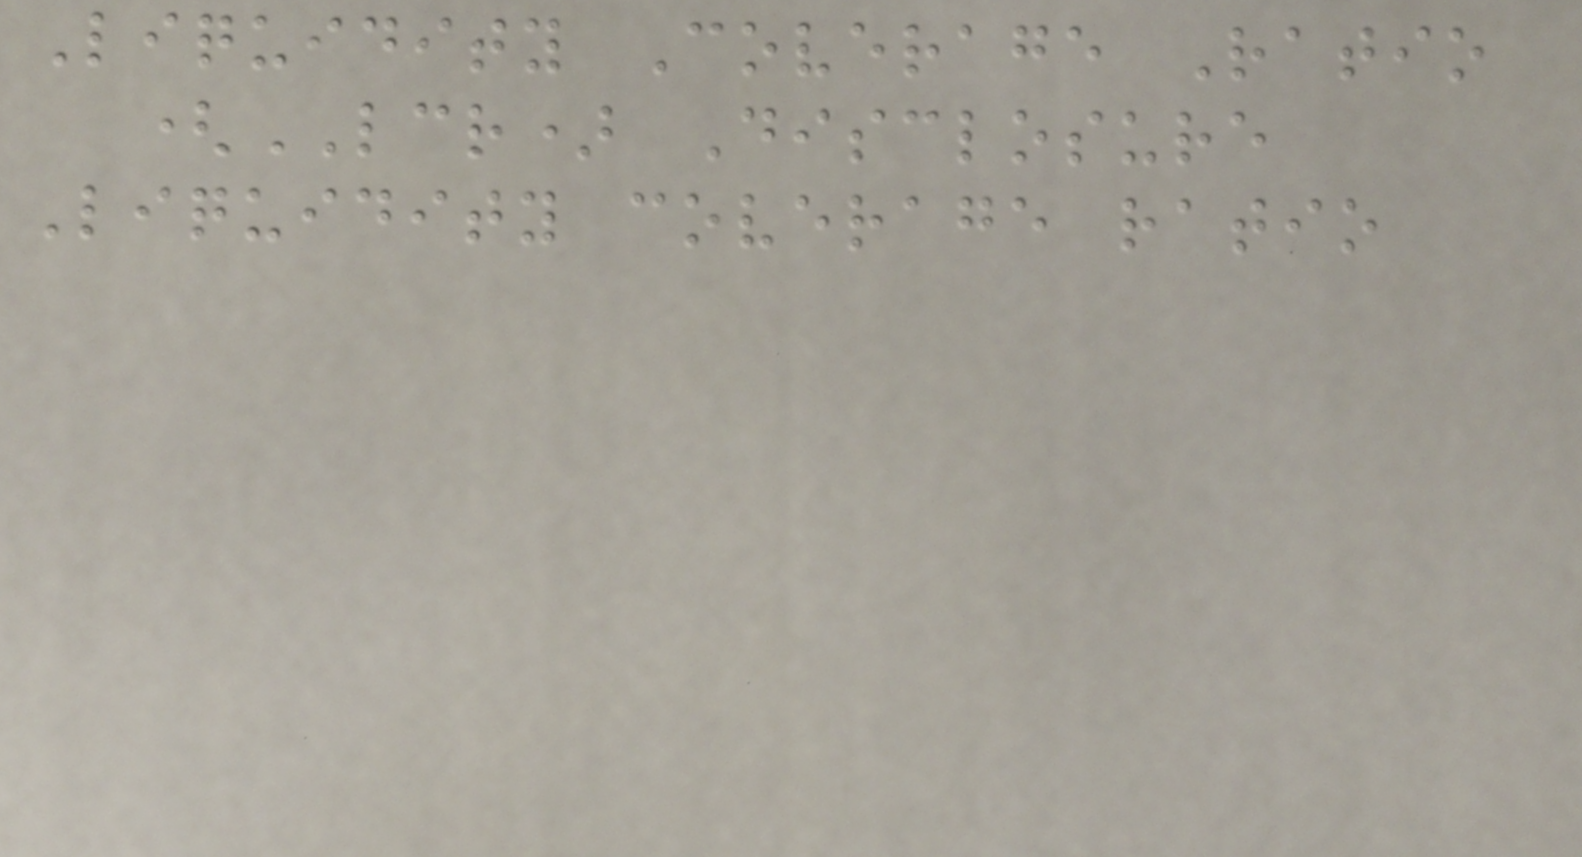Liquidity Coverage Ratio
(LCR) Disclosure
Liquidity coverage ratio
